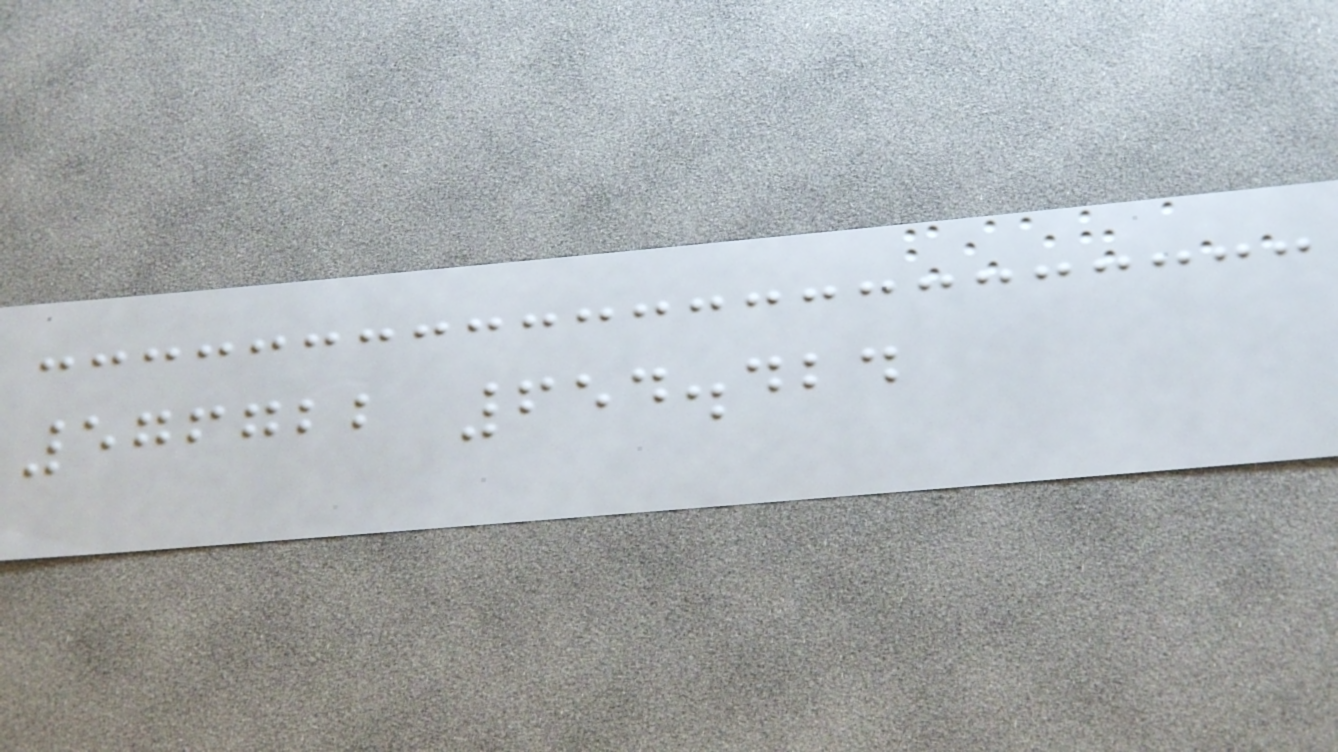576722 654.424
